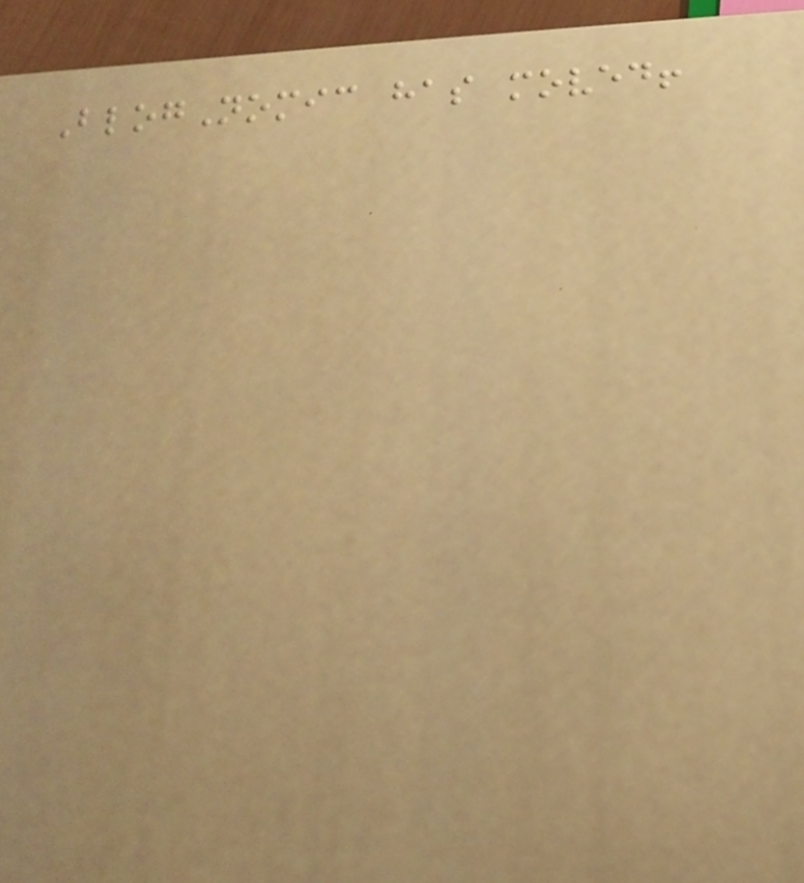BlogNomic has moved!
